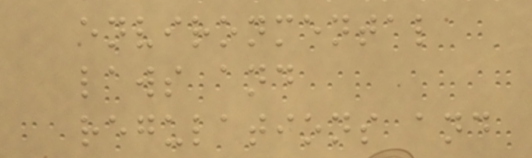environmental
laws and
regulations and
